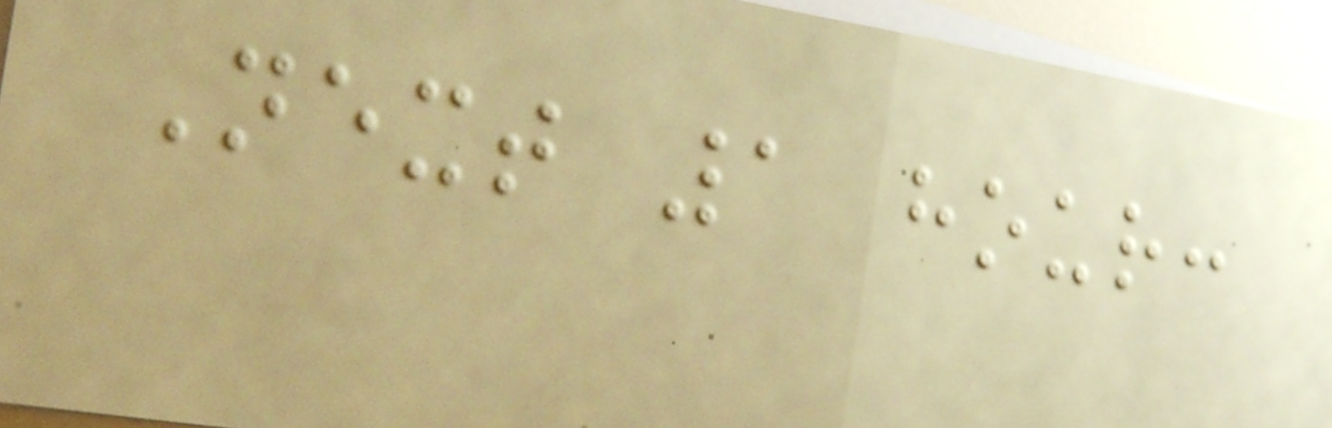Next 1 hour:
